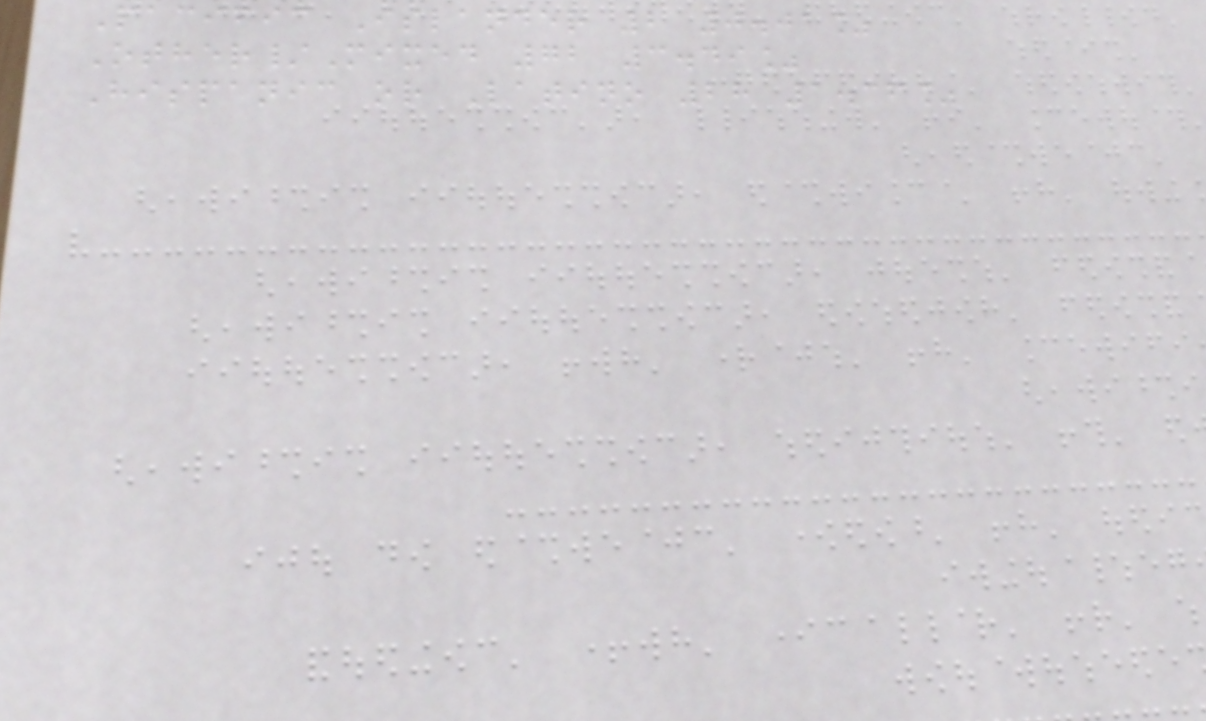Pacific Islander 2 0.01%
Other/Mixed 72 3.49%
Hispanic or Latino 28 1.36%
